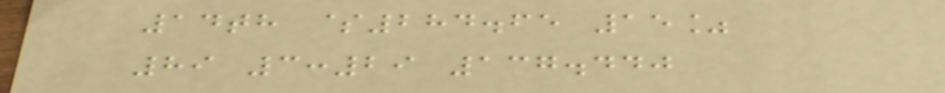14th $284.65 15%
89 3:29 137.440
